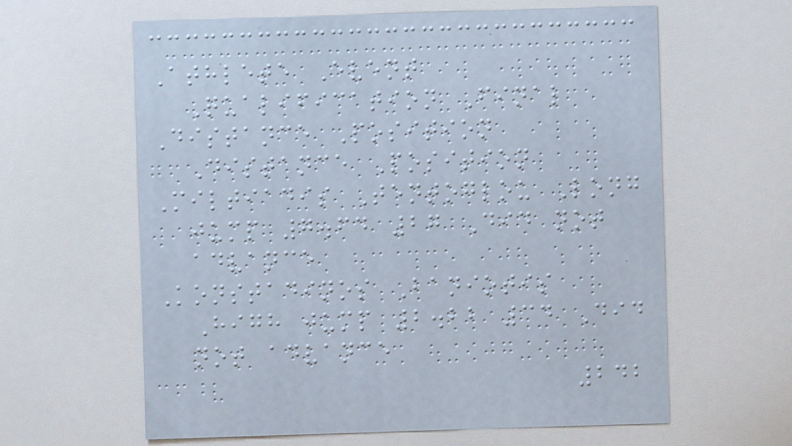Athlete Event
Qualification Final
Distance Position
Distance Position
Miltiadis Tentoglou Long
jump 7.64 27 Did not
advance
Konstadinos Baniotis
High jump 2.22 34 Did
not advance
242
